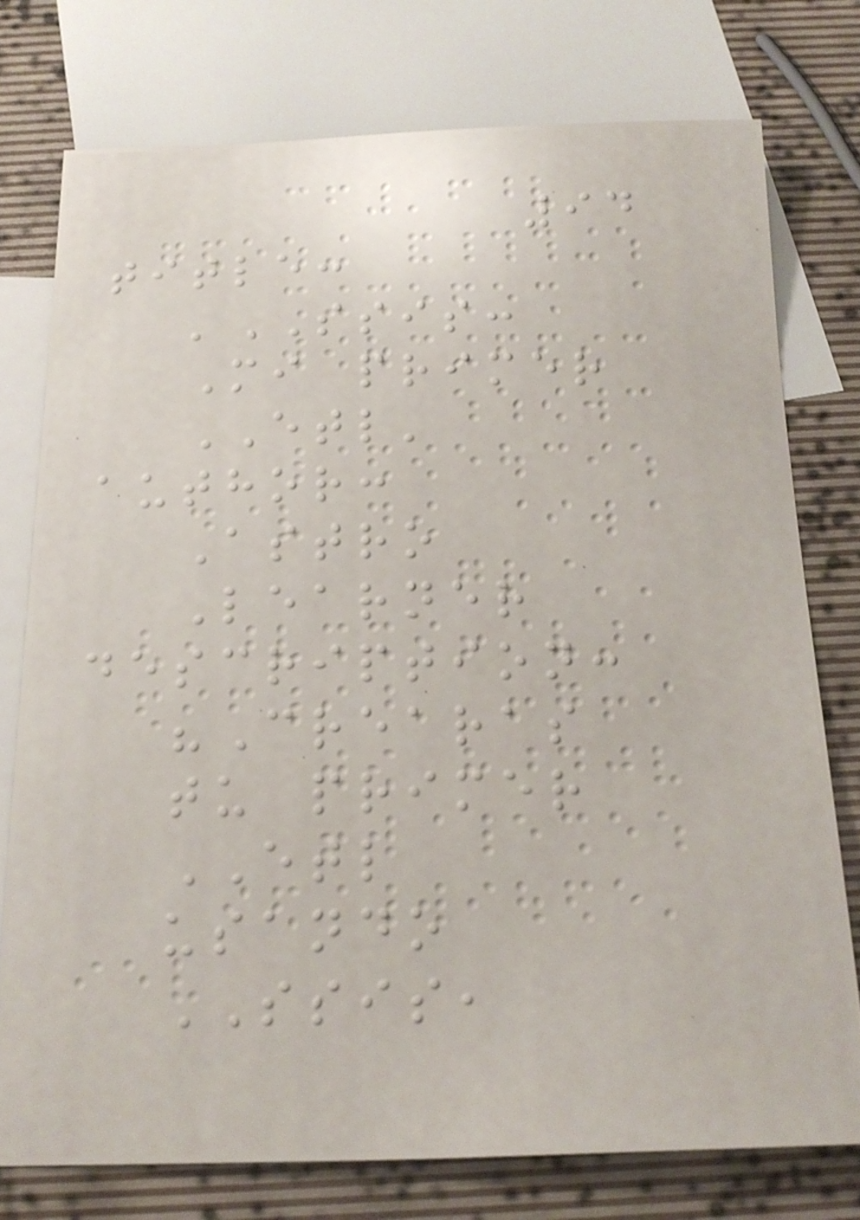94
title:
'SSIS:
Mi primer
ETL'
author:
Astro
Learner
description:
"Crearas
tu primer
ETL
usando
SSIS,
